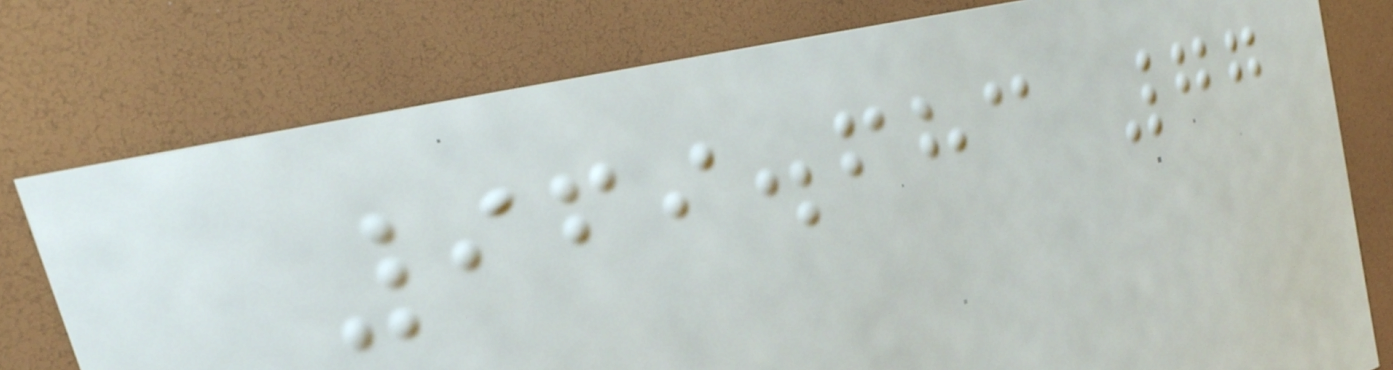969.683 77
